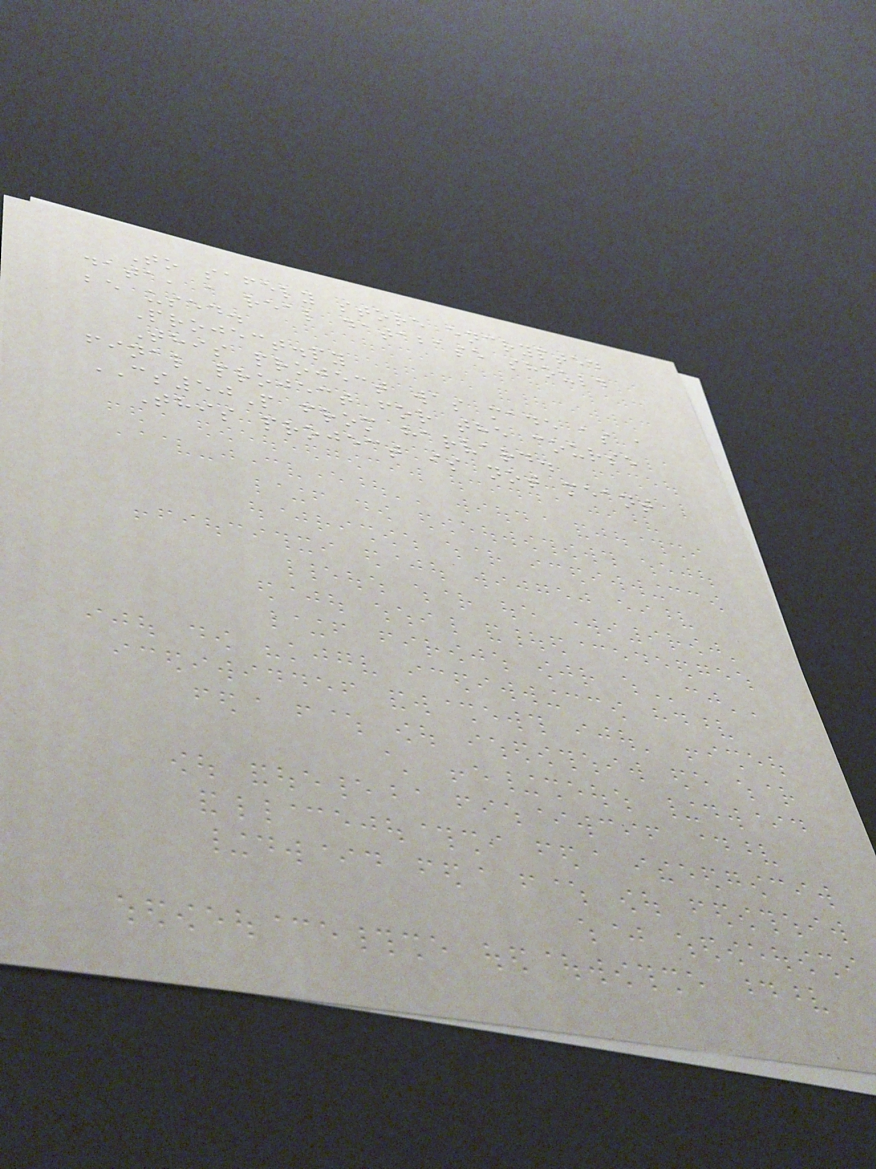To safely store encrypted
data, a real database should
be used.
Project.py
This project was made as a
final project for the course
CS50P from harvard.
This project is not meant
